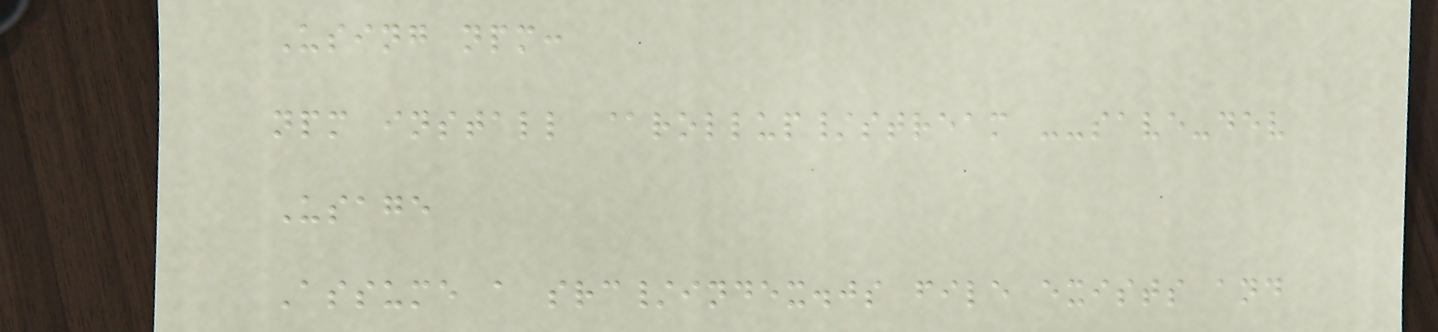Using npm:
npm install @rollup/stream --save-dev
Usage
Assume a src/index.js file exists and
